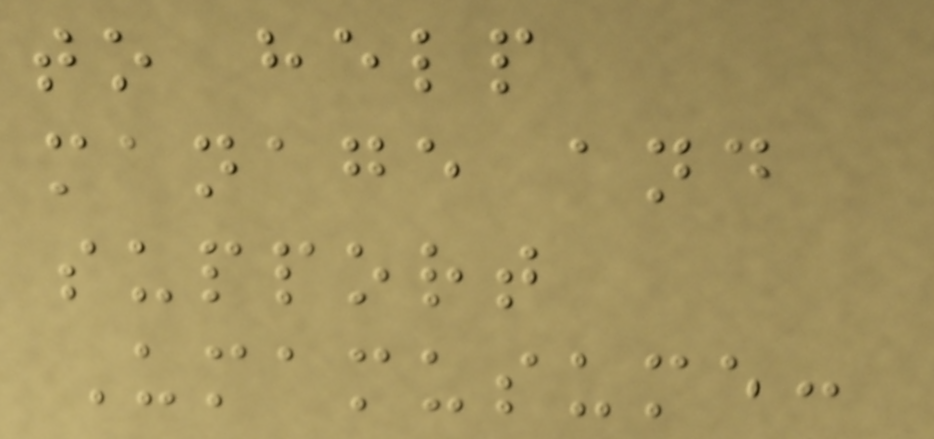to help
manage and
support
Umamusume:
